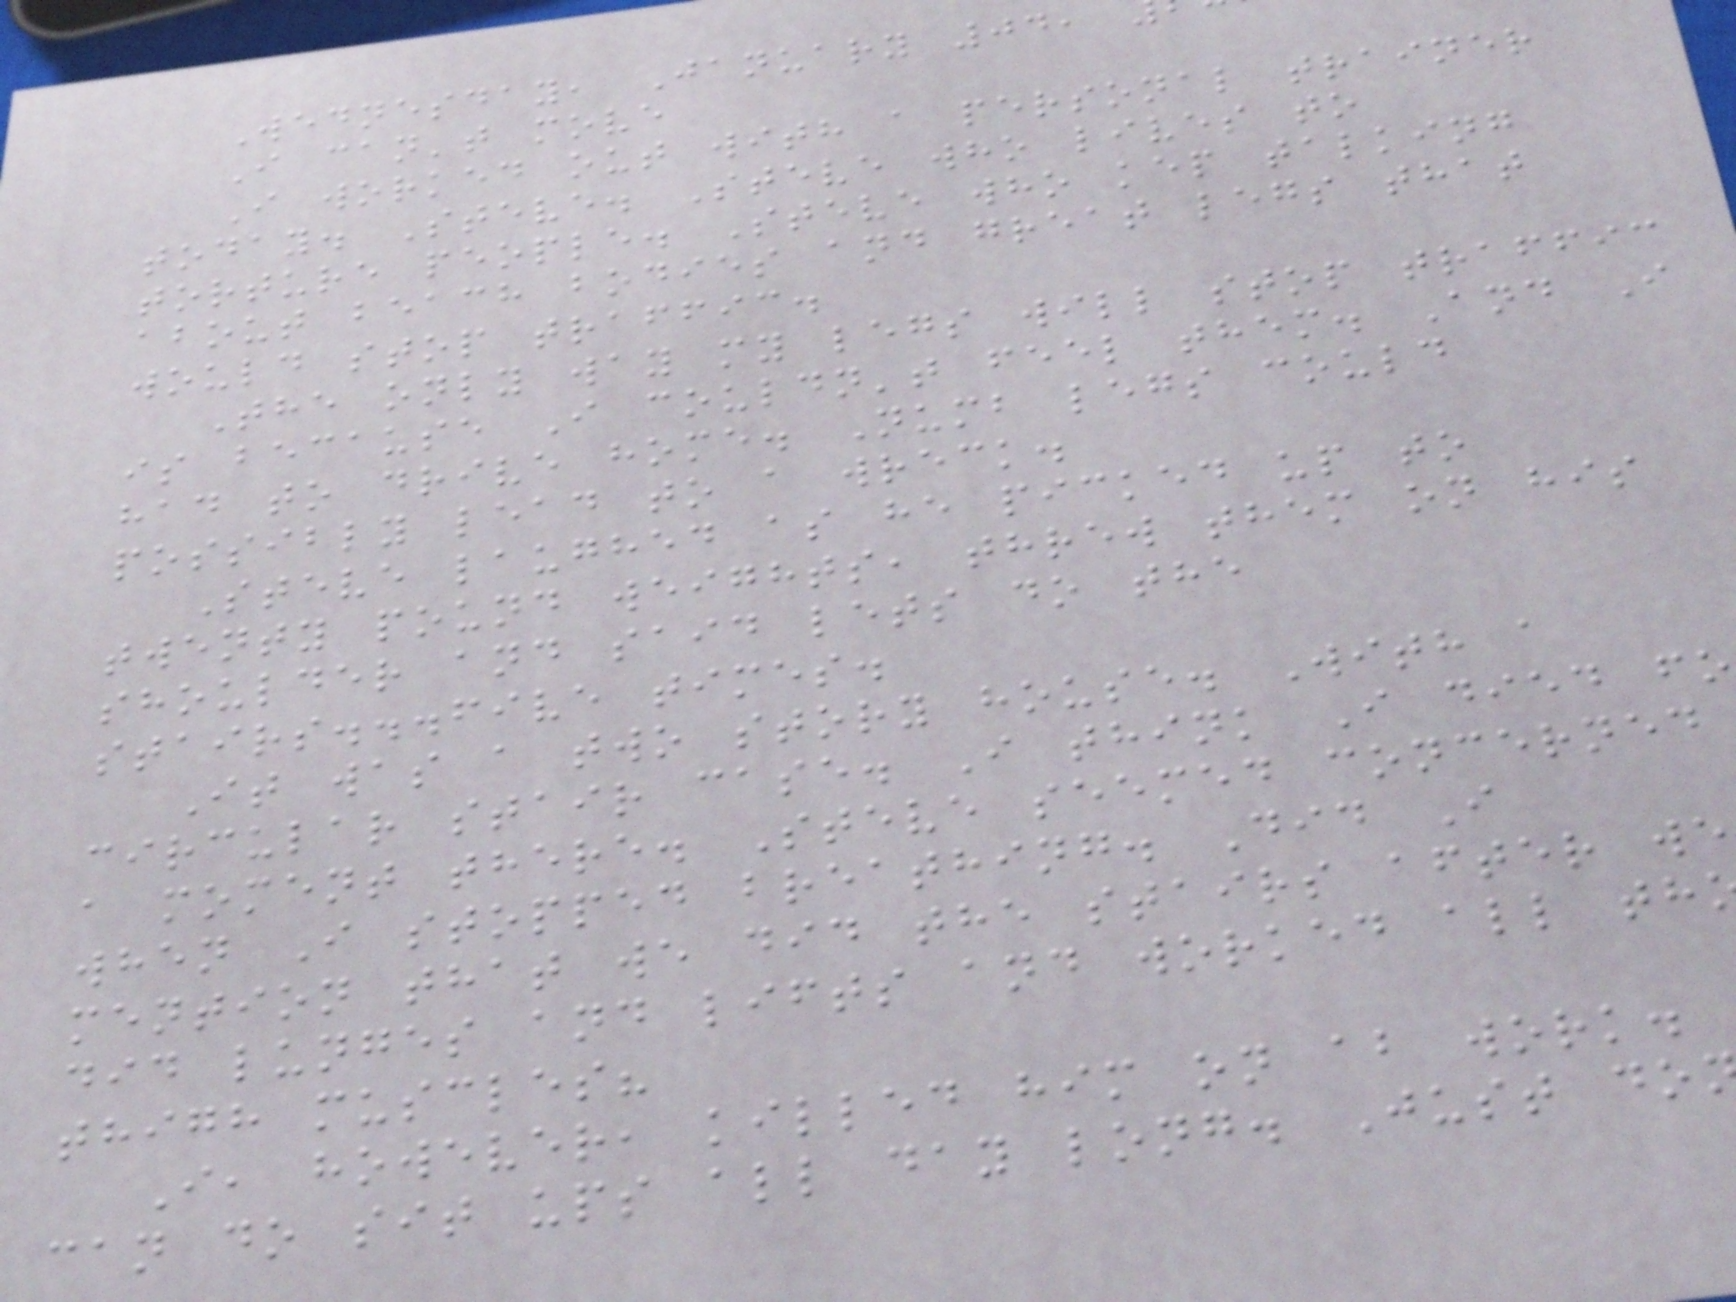Wednesday, January 04,
I can't move
I worked out with a personal trainer
today. Steve. Steve who lives to
torture people. Steve who kep talking
about beach bodies and great legs that
would stop traffic.
The only way my legs will stop traffic
is because I couldn't feel them. And I
had to drive home. Numb legs could
possibly lead to a wreck.
Steve laughed as he picked up to
twenty pound weights, threw them on his
shoulder and said lets do the
stairs...five times.
It was a two story house. With a
circular stair case. I think I died fo
a moment there. Steve seemed concerned
when I stopped breathing. Did I
mention that we did the stairs after we
did lunges and lifts and worked all th
thigh muscles?
I, however, killed him on ab work.
can do sit ups all day long. Just do
